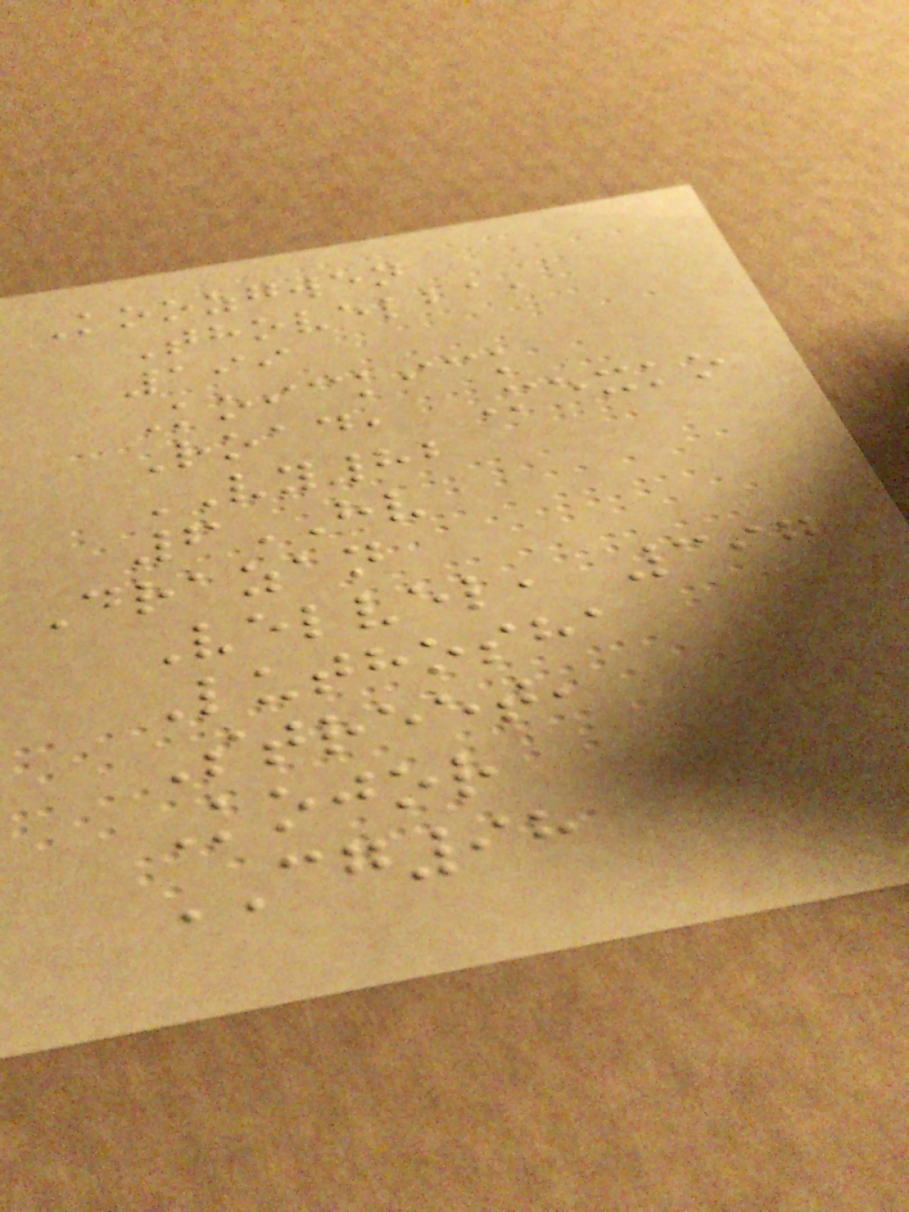Koozgwen
Thovelba,
199
Koickick
Road, Mexko
VY82
6HV
Drazan
Velvel, 397
Luthosha
Street,
Kojor
CG98
